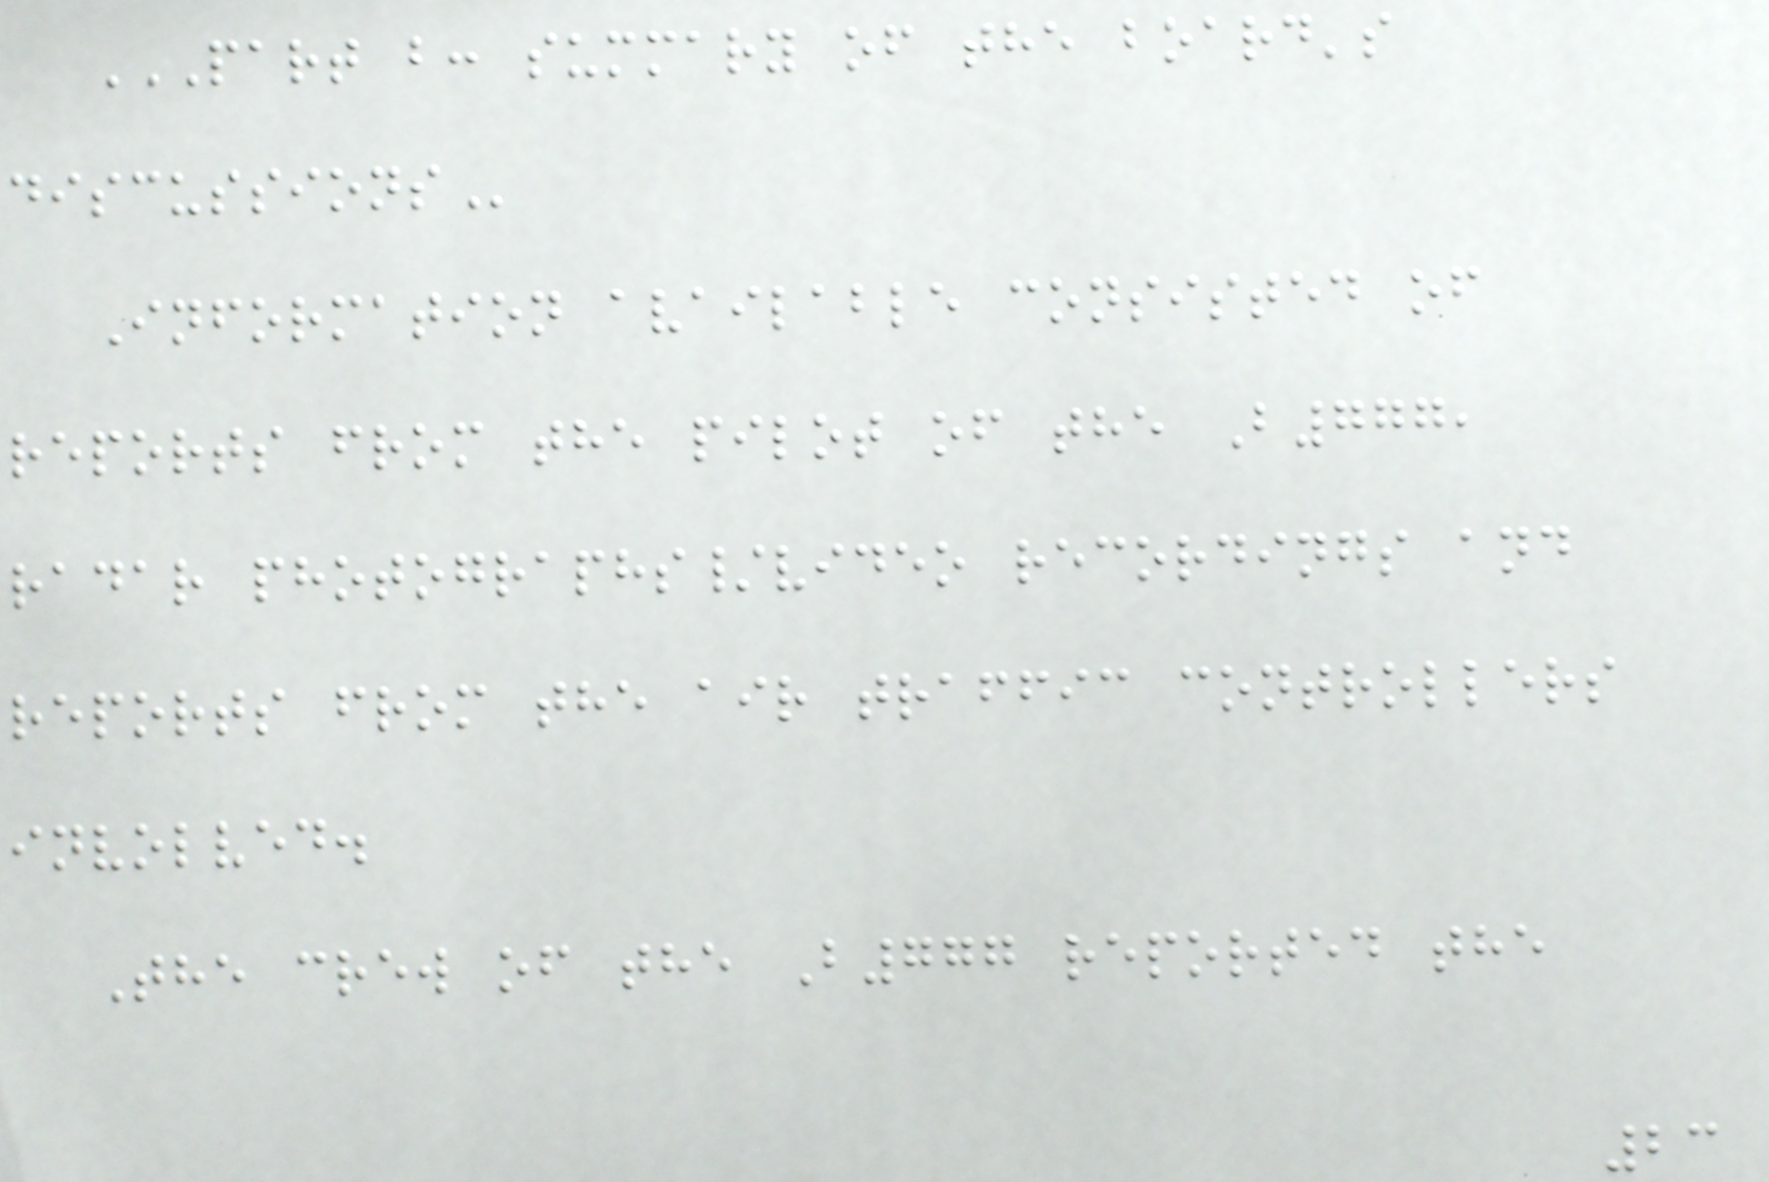PART B: SUMMARY OF THE BOARD'S
DISCUSSIONS
Information available consisted of
reports from the pilot of the B777,
radar photographs/video recordings and
reports from the air traffic controllers
involved.
The crew of the B777 reported the
23
